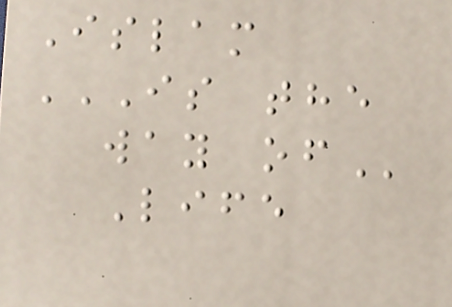Islam
IS THE
WAY OF
Life
